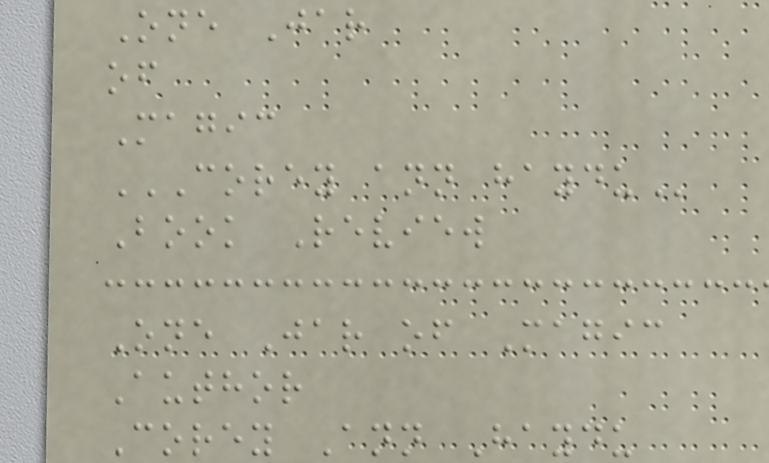One Jar
of
Magic
COREY ANN HAYDU
Book Review
One Jar of Magic
Author
Corey Ann Haydu
